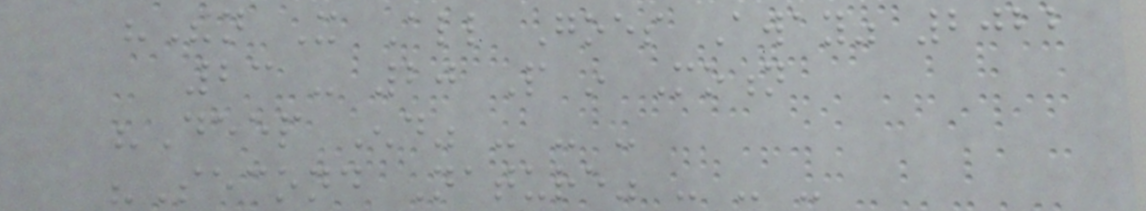"Then It All Goes Away" 2022
23 - 20 People in Motion
"Deep End" - - -
"Second Nature" - - -
